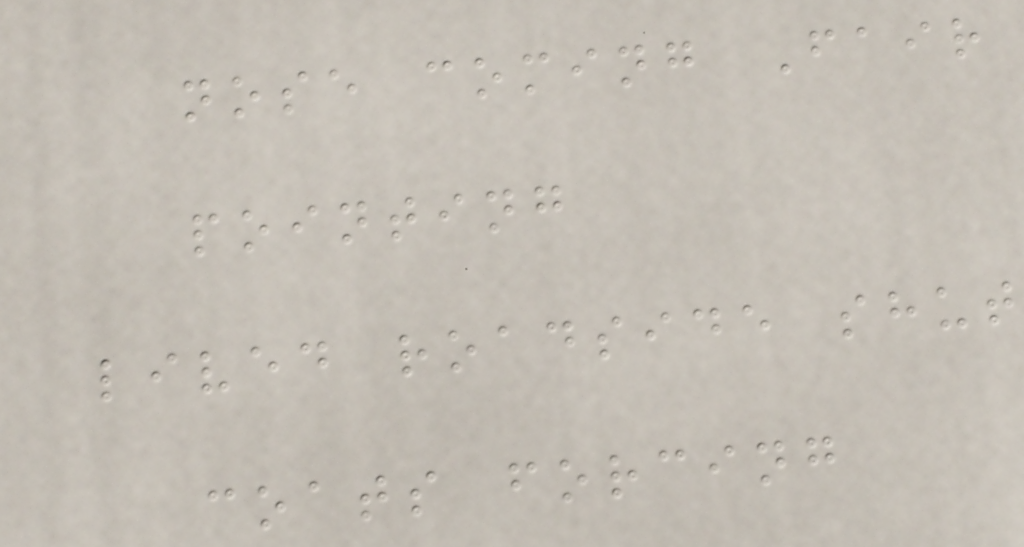nose coming Fair
pointing
lived roadside shut
coats forcing
